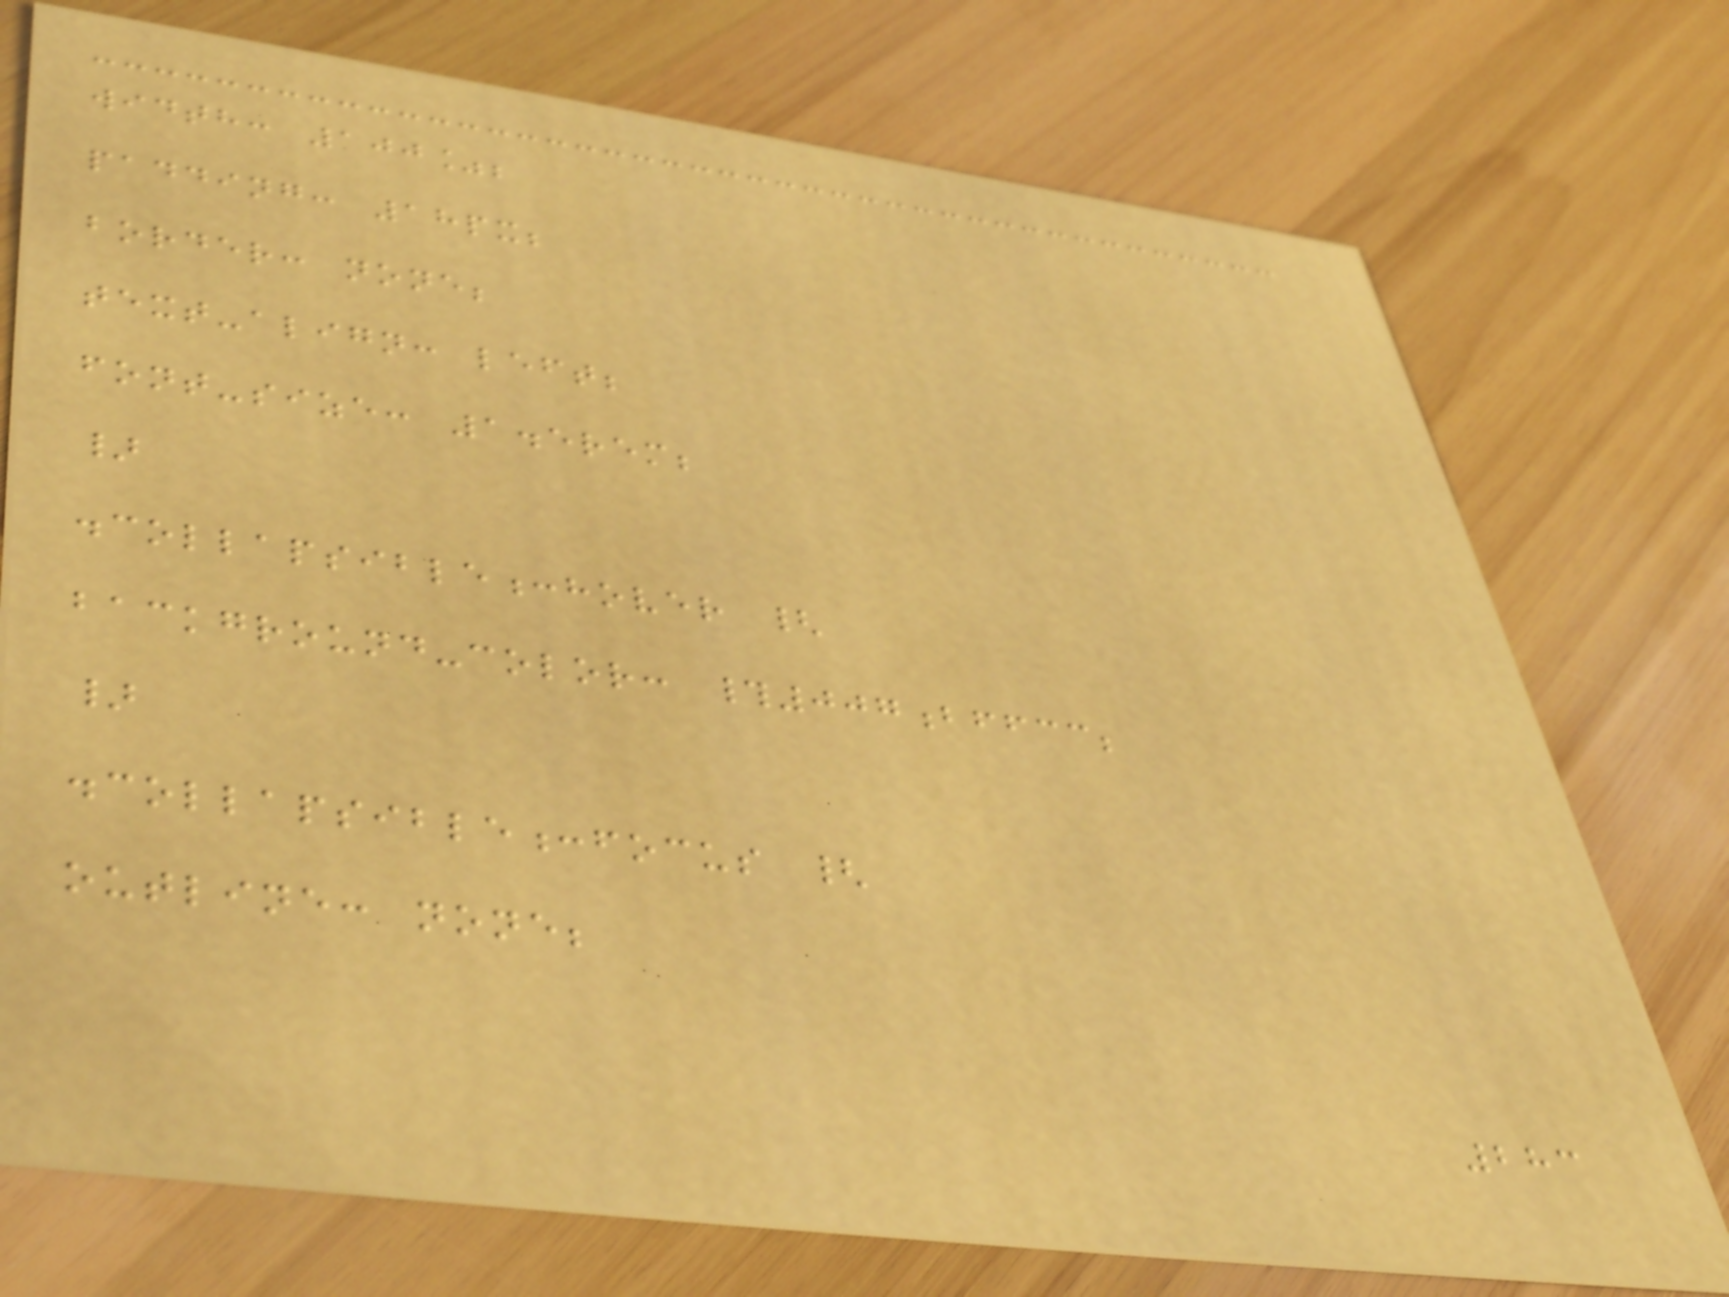width: 100%;
padding: 18px;
border: none;
text-align: left;
font-size: 1.5rem;
}
.collapsible:hover {
background-color: #007bffcc;
}
.collapsible:focus {
outline: none;
283
